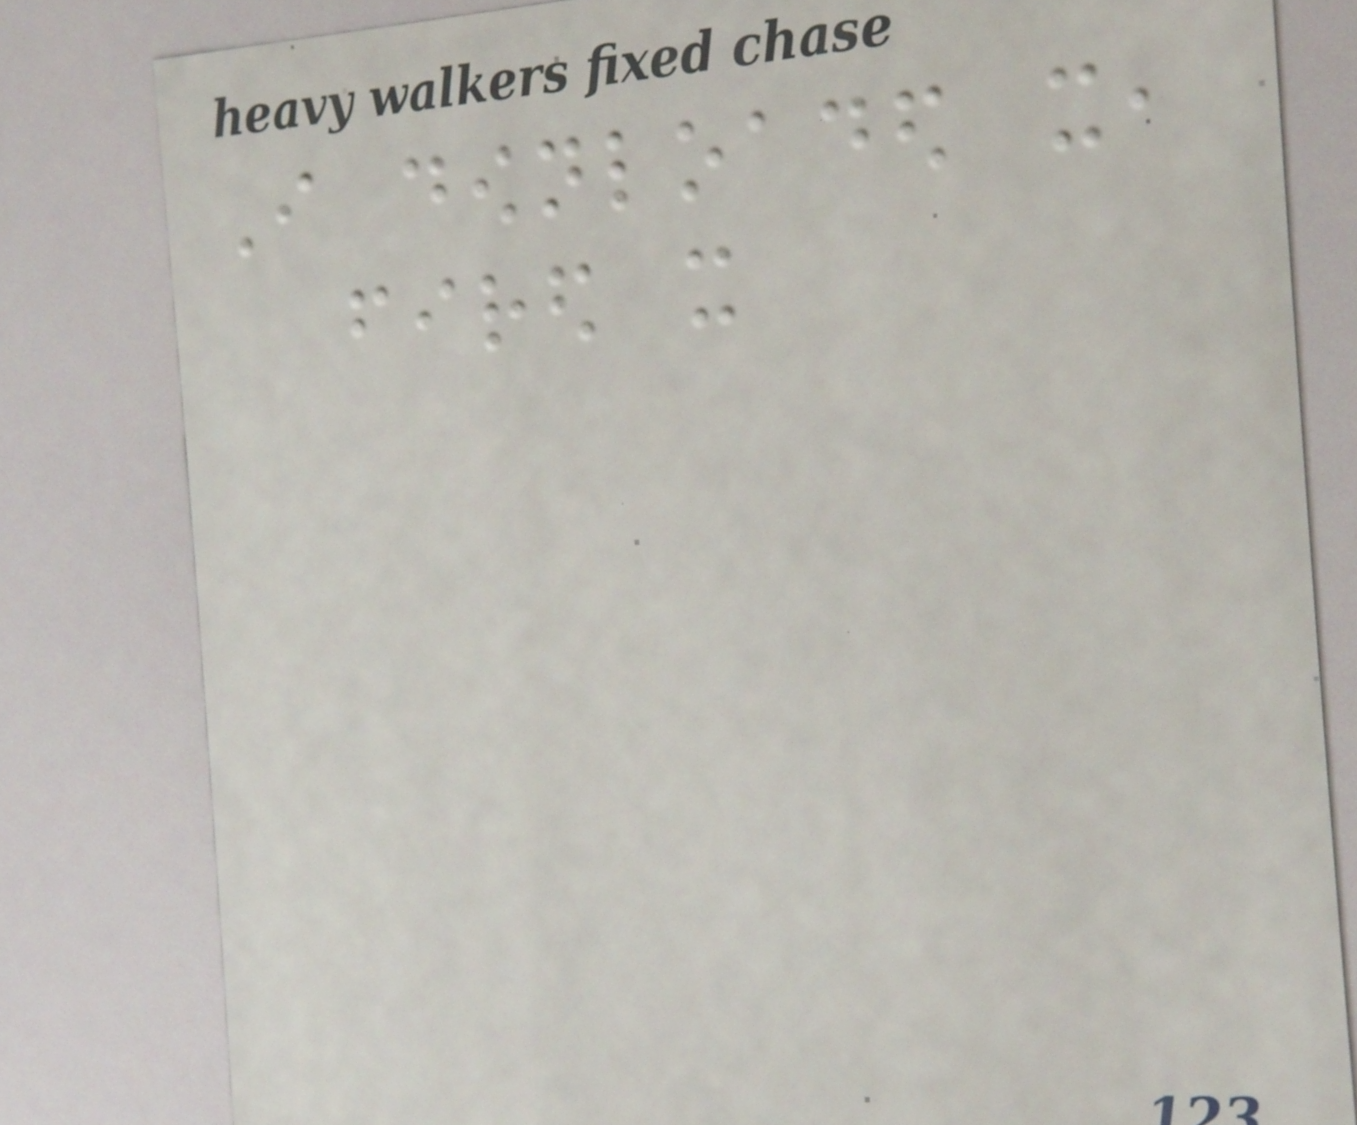I downloaded it,
fired it
